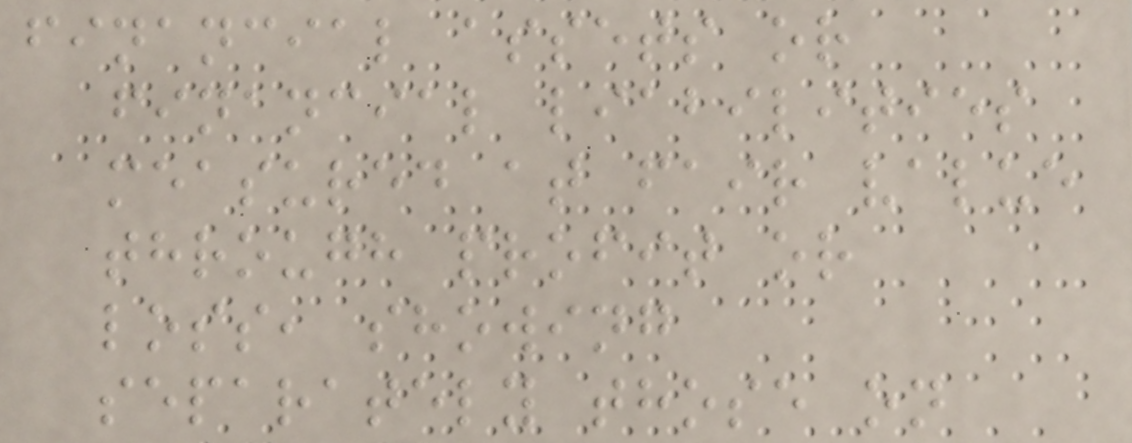financial assets or
financial liabilities
measured at fair value
through profit or
loss, showing
separately those on
